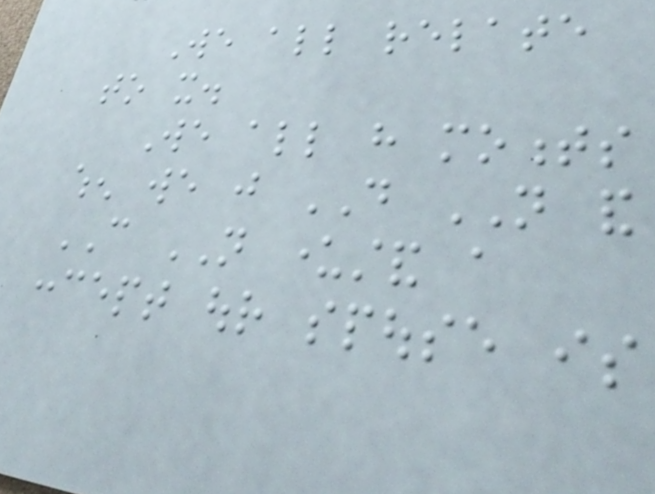We all relate
to it.
We all have moments
when we just DO NOT and
CAN NOT understand a
concept our spouse is
